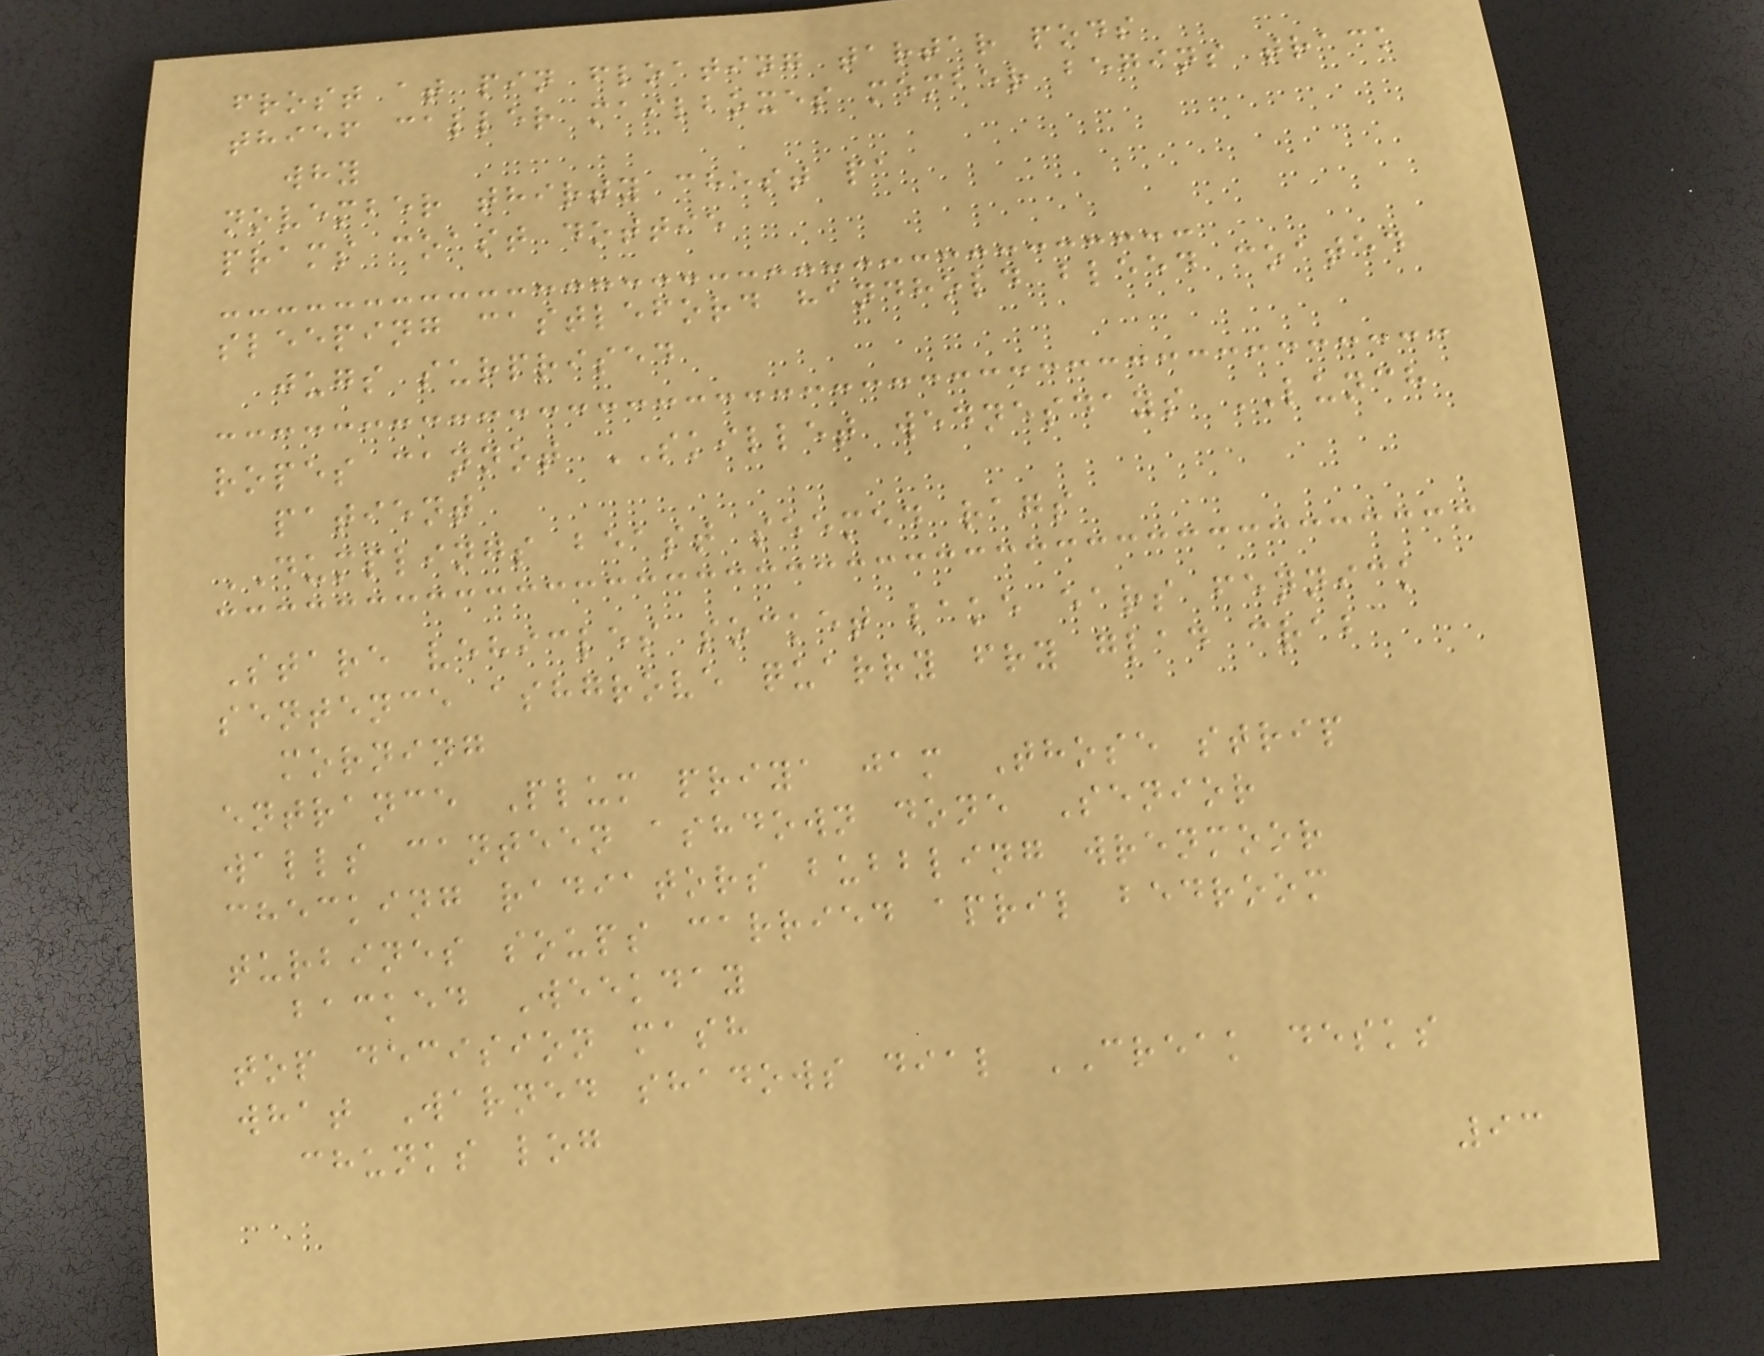frost at pin floating tartar pods
thief caller mailboxes member begins track
why
november thirty chest pa
prams coast dottie
sleeping castleford handhold bleed coated
jugs surprised
ropes cannot SKILLET wednesdays LUNCH
patient
DUMPLINGS beast seemed rags
Stare vehicles socket lake ears fennick
sentence ashgrove quarry fry glad crab
morning
entrance Plum priya jam Those strip
walls canteen ashdown done Senior
checking radiators bubbling wrenmoor
turbines soups carried april bedroom
backed Weekday
top decision mash
what Warned shadows dial CREAK desks
chunks log
93
